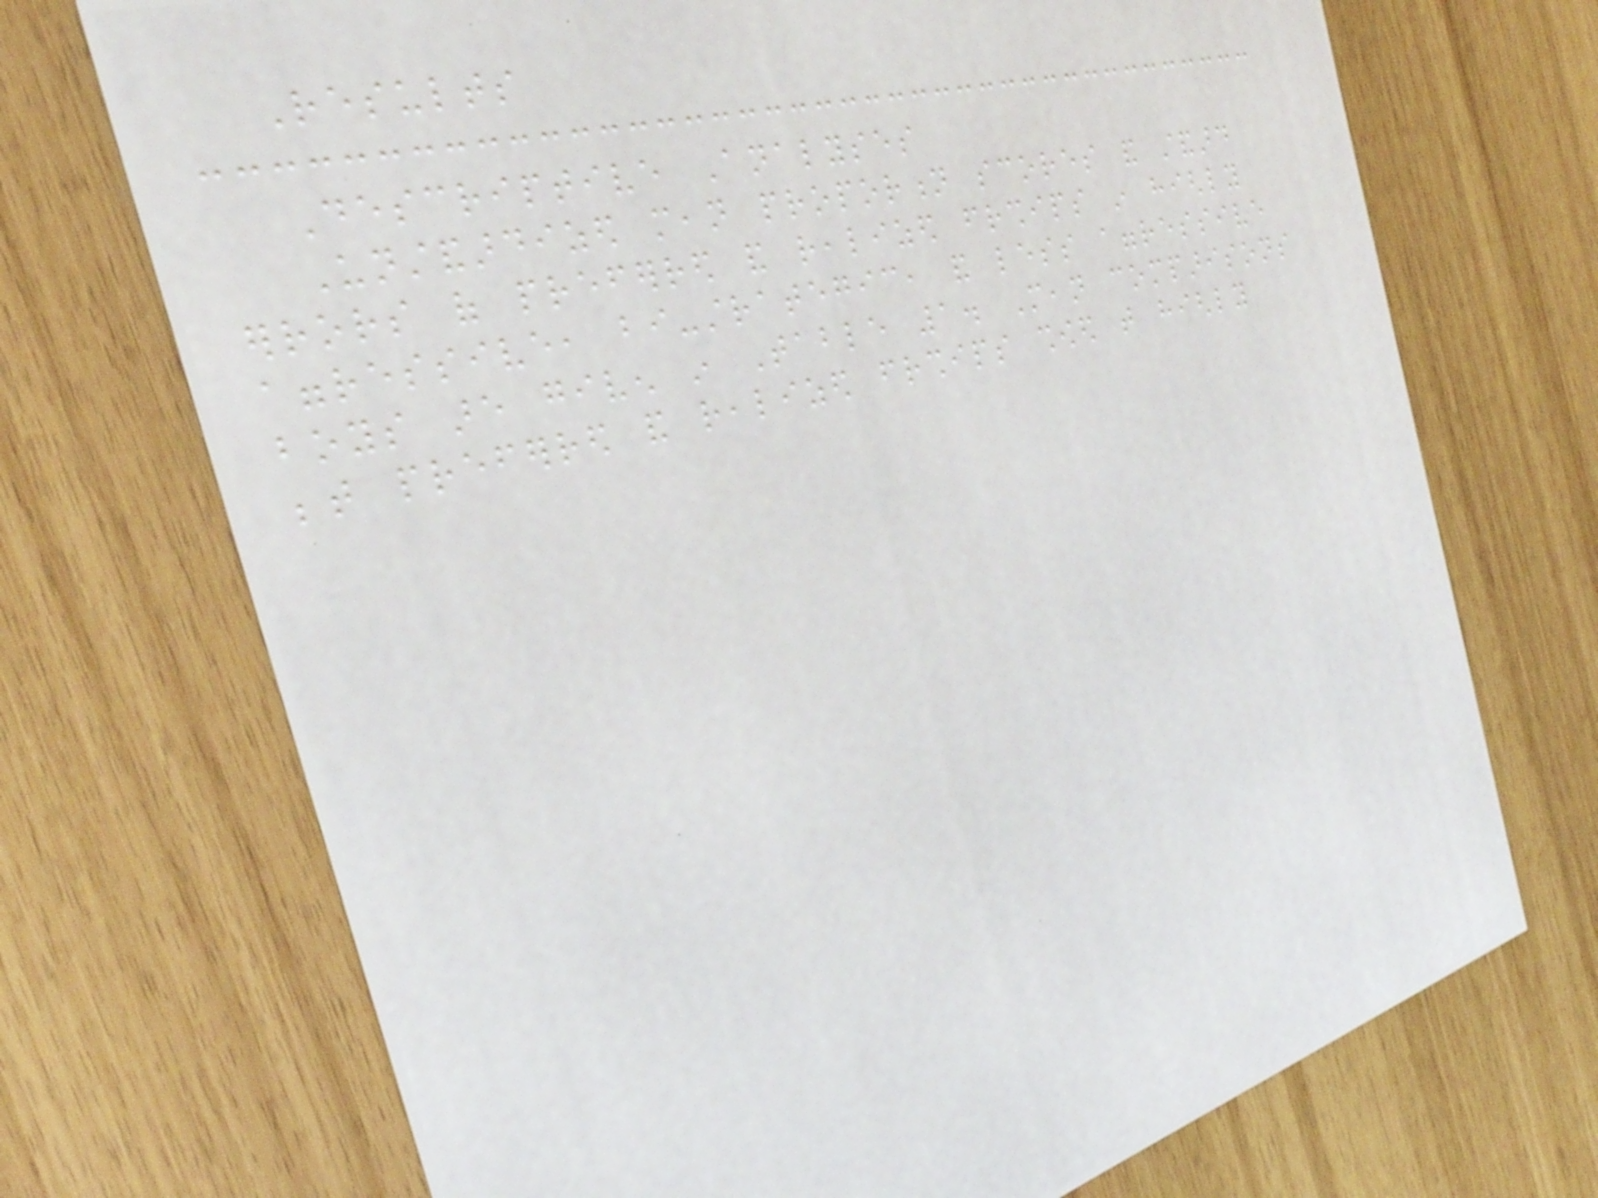Results
Descriptive Analyses
Unstandardized mean proportion scores and standard
errors of preferred and realized friendships in highly
aggressive, bi-strategic, and less aggressive
boys are given in Table 1. Mean comparisons
between preferred and realized friendships showed that highly
